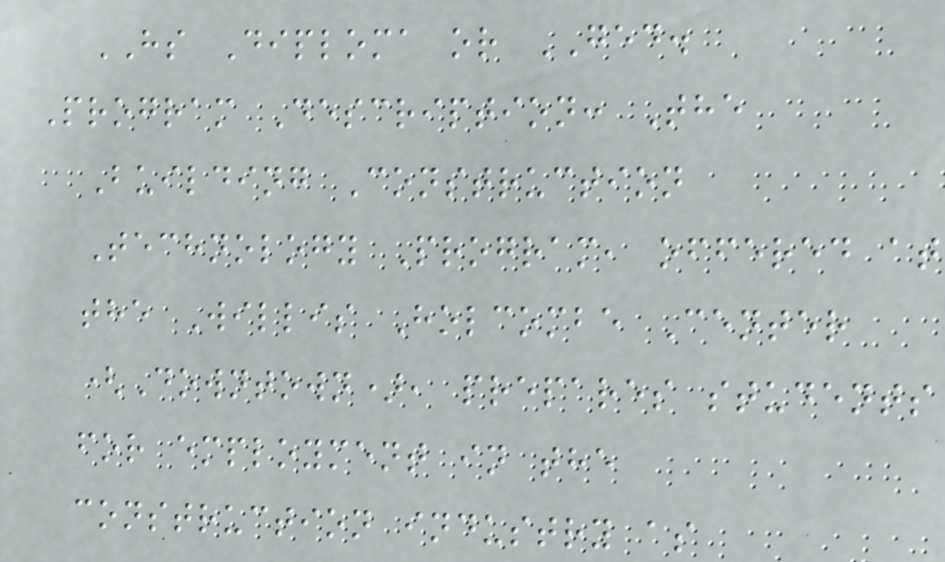HS Diploma or GED.
Program Description: The
Building Construction
Technology Program, offered at
the Willis Holcombe Center
(Downtown), prepares students
for employment in the
construction industry as
